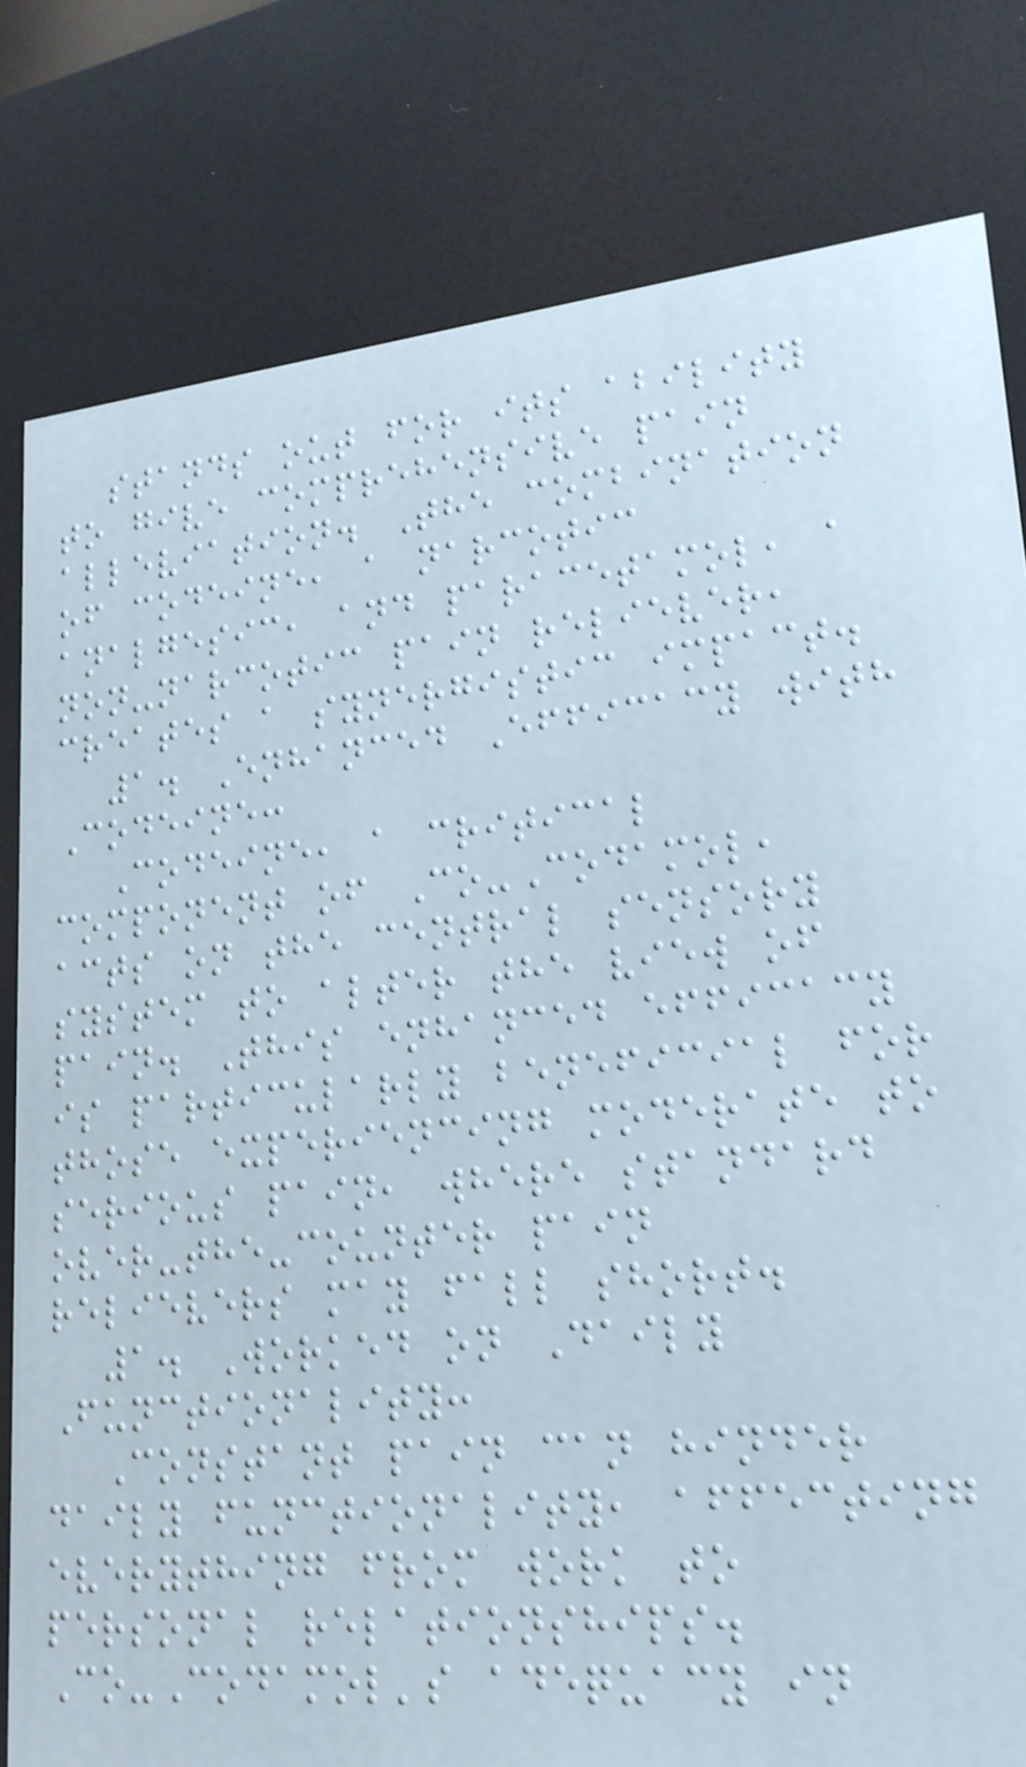stands out for its ability
to give comprehensive pain
alleviation. The combination
of codeine, a narcotic
analgesic, and paracetamol, a
non-narcotic pain reliever,
creates a synergistic impact.
1. Enhanced Efficacy with
Codeine:
Codeine, a critical
component of Co-Codamol,
acts on the central sensory
system to alter the view of
pain. This enhanced efficacy
is particularly beneficial for
those experiencing moderate to
serious pain, where standard
over-the-counter pain
relievers may fall short.
1. Worked on Daily
Functionality:
Constant pain can hinder
daily functionality, affecting
everything from work to
personal relationships.
Co-Codamol's adequacy in
